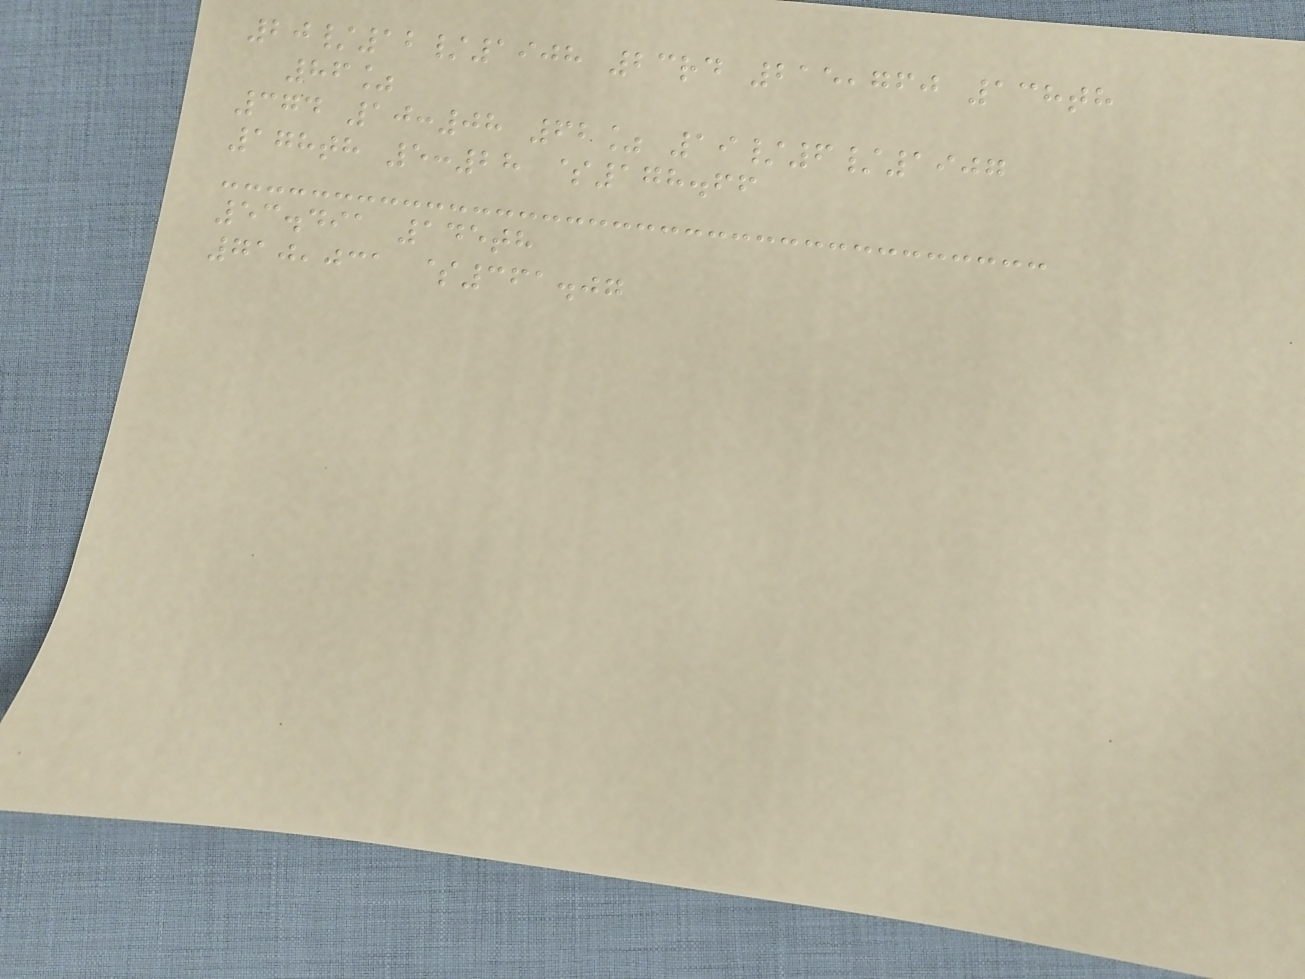20/12/1908 23rd 215,760 138th
86%
374 10:08 62% 19/6/1907
178th 5:28 $178.66
53.491 145th
710,031 $361.07
